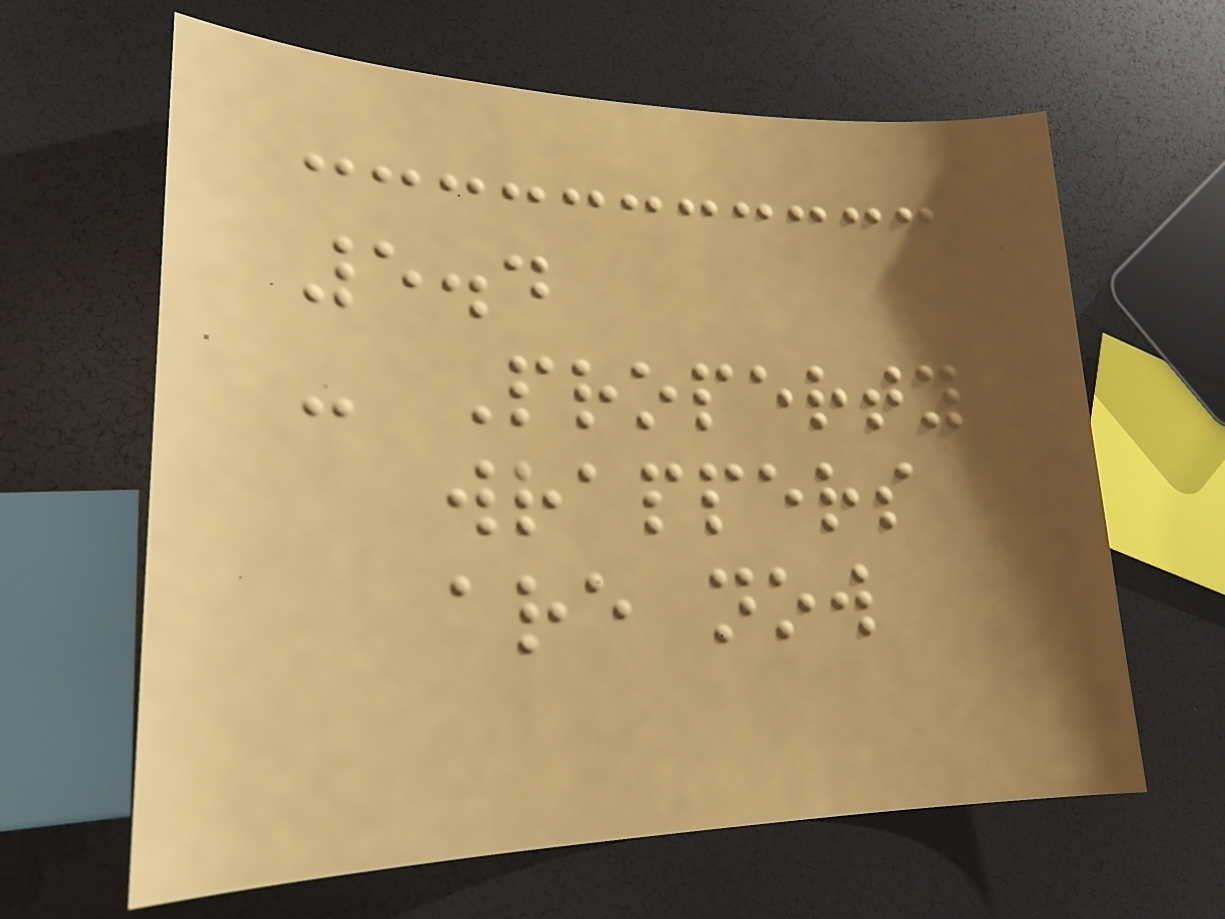5.4
- Property
wrappers
are now
